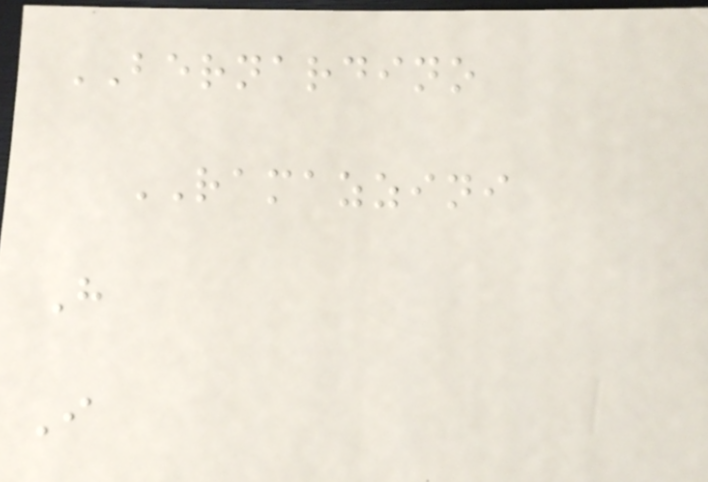BERNARDINO
RAMAZZINI
H
I
